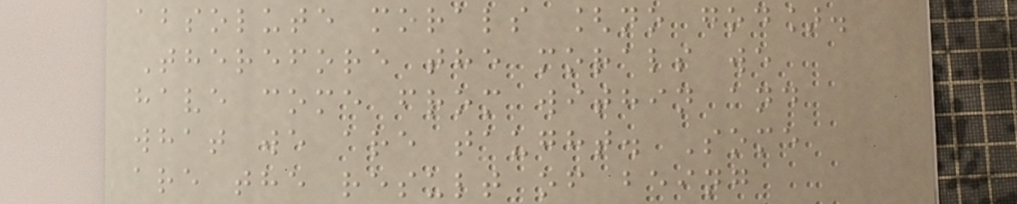absolute morals [no god].
Therefore the morals we
have come from within and
what we are taught. Some
are the result of being
